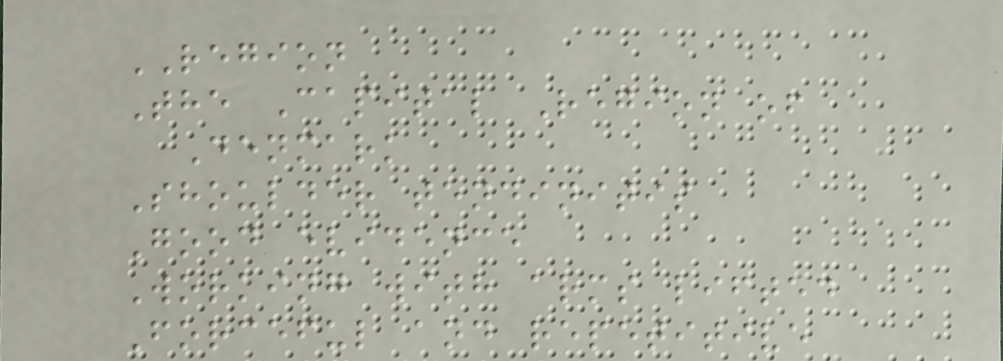REGION
The Capital Region of
Denmark
Shoulder tendinitis
Good evidence
Working with arms lifted
Forceful and repetitive
